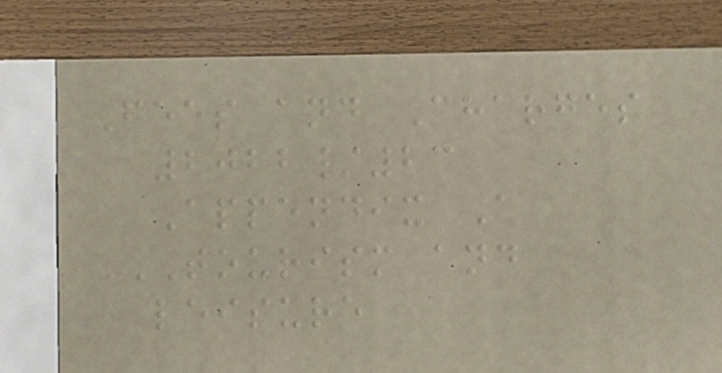Fees and Charges
2022/23
Appendix A
TOURISM AND
LEISURE
